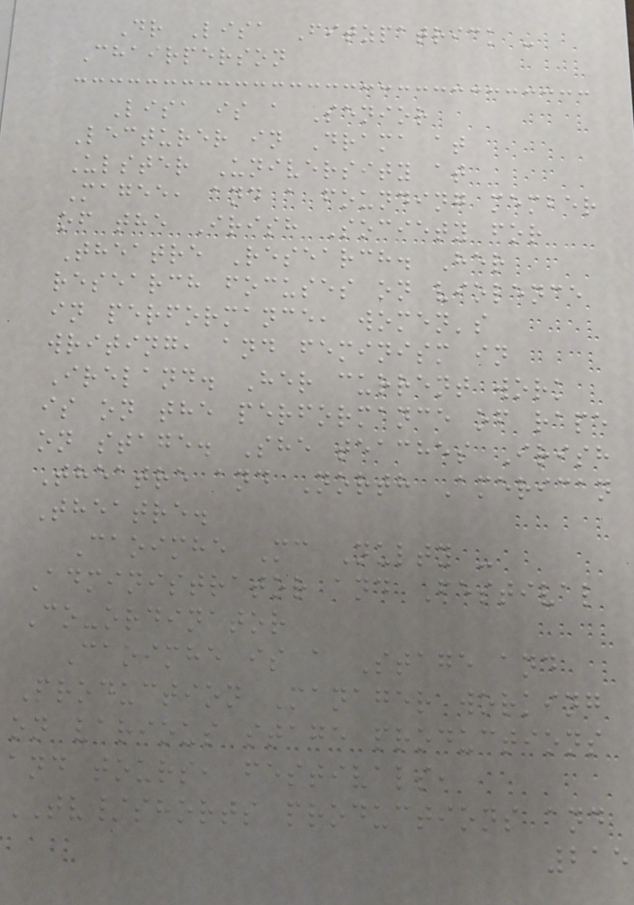Dr Lisa Fitzpatrick -
Chairperson
Lisa is a Senior
Lecturer in Drama at
Ulster University at
Magee, and a founding member
of the Irish Society for
Theatre Research. Her
research focuses on violence
in performance, women's
writing, and feminism in
Ireland. Her current work
is on the performance of rape
on stage. She teaches Irish
Theatre and North American
Theatre.
Caoimhe Mc Nulty -
Administrator and Festival
Co-ordinator
Caoimhe is a Stage and
Production Manager working
on various stage productions
and tours, festivals,
TV/shorts productions and
215
